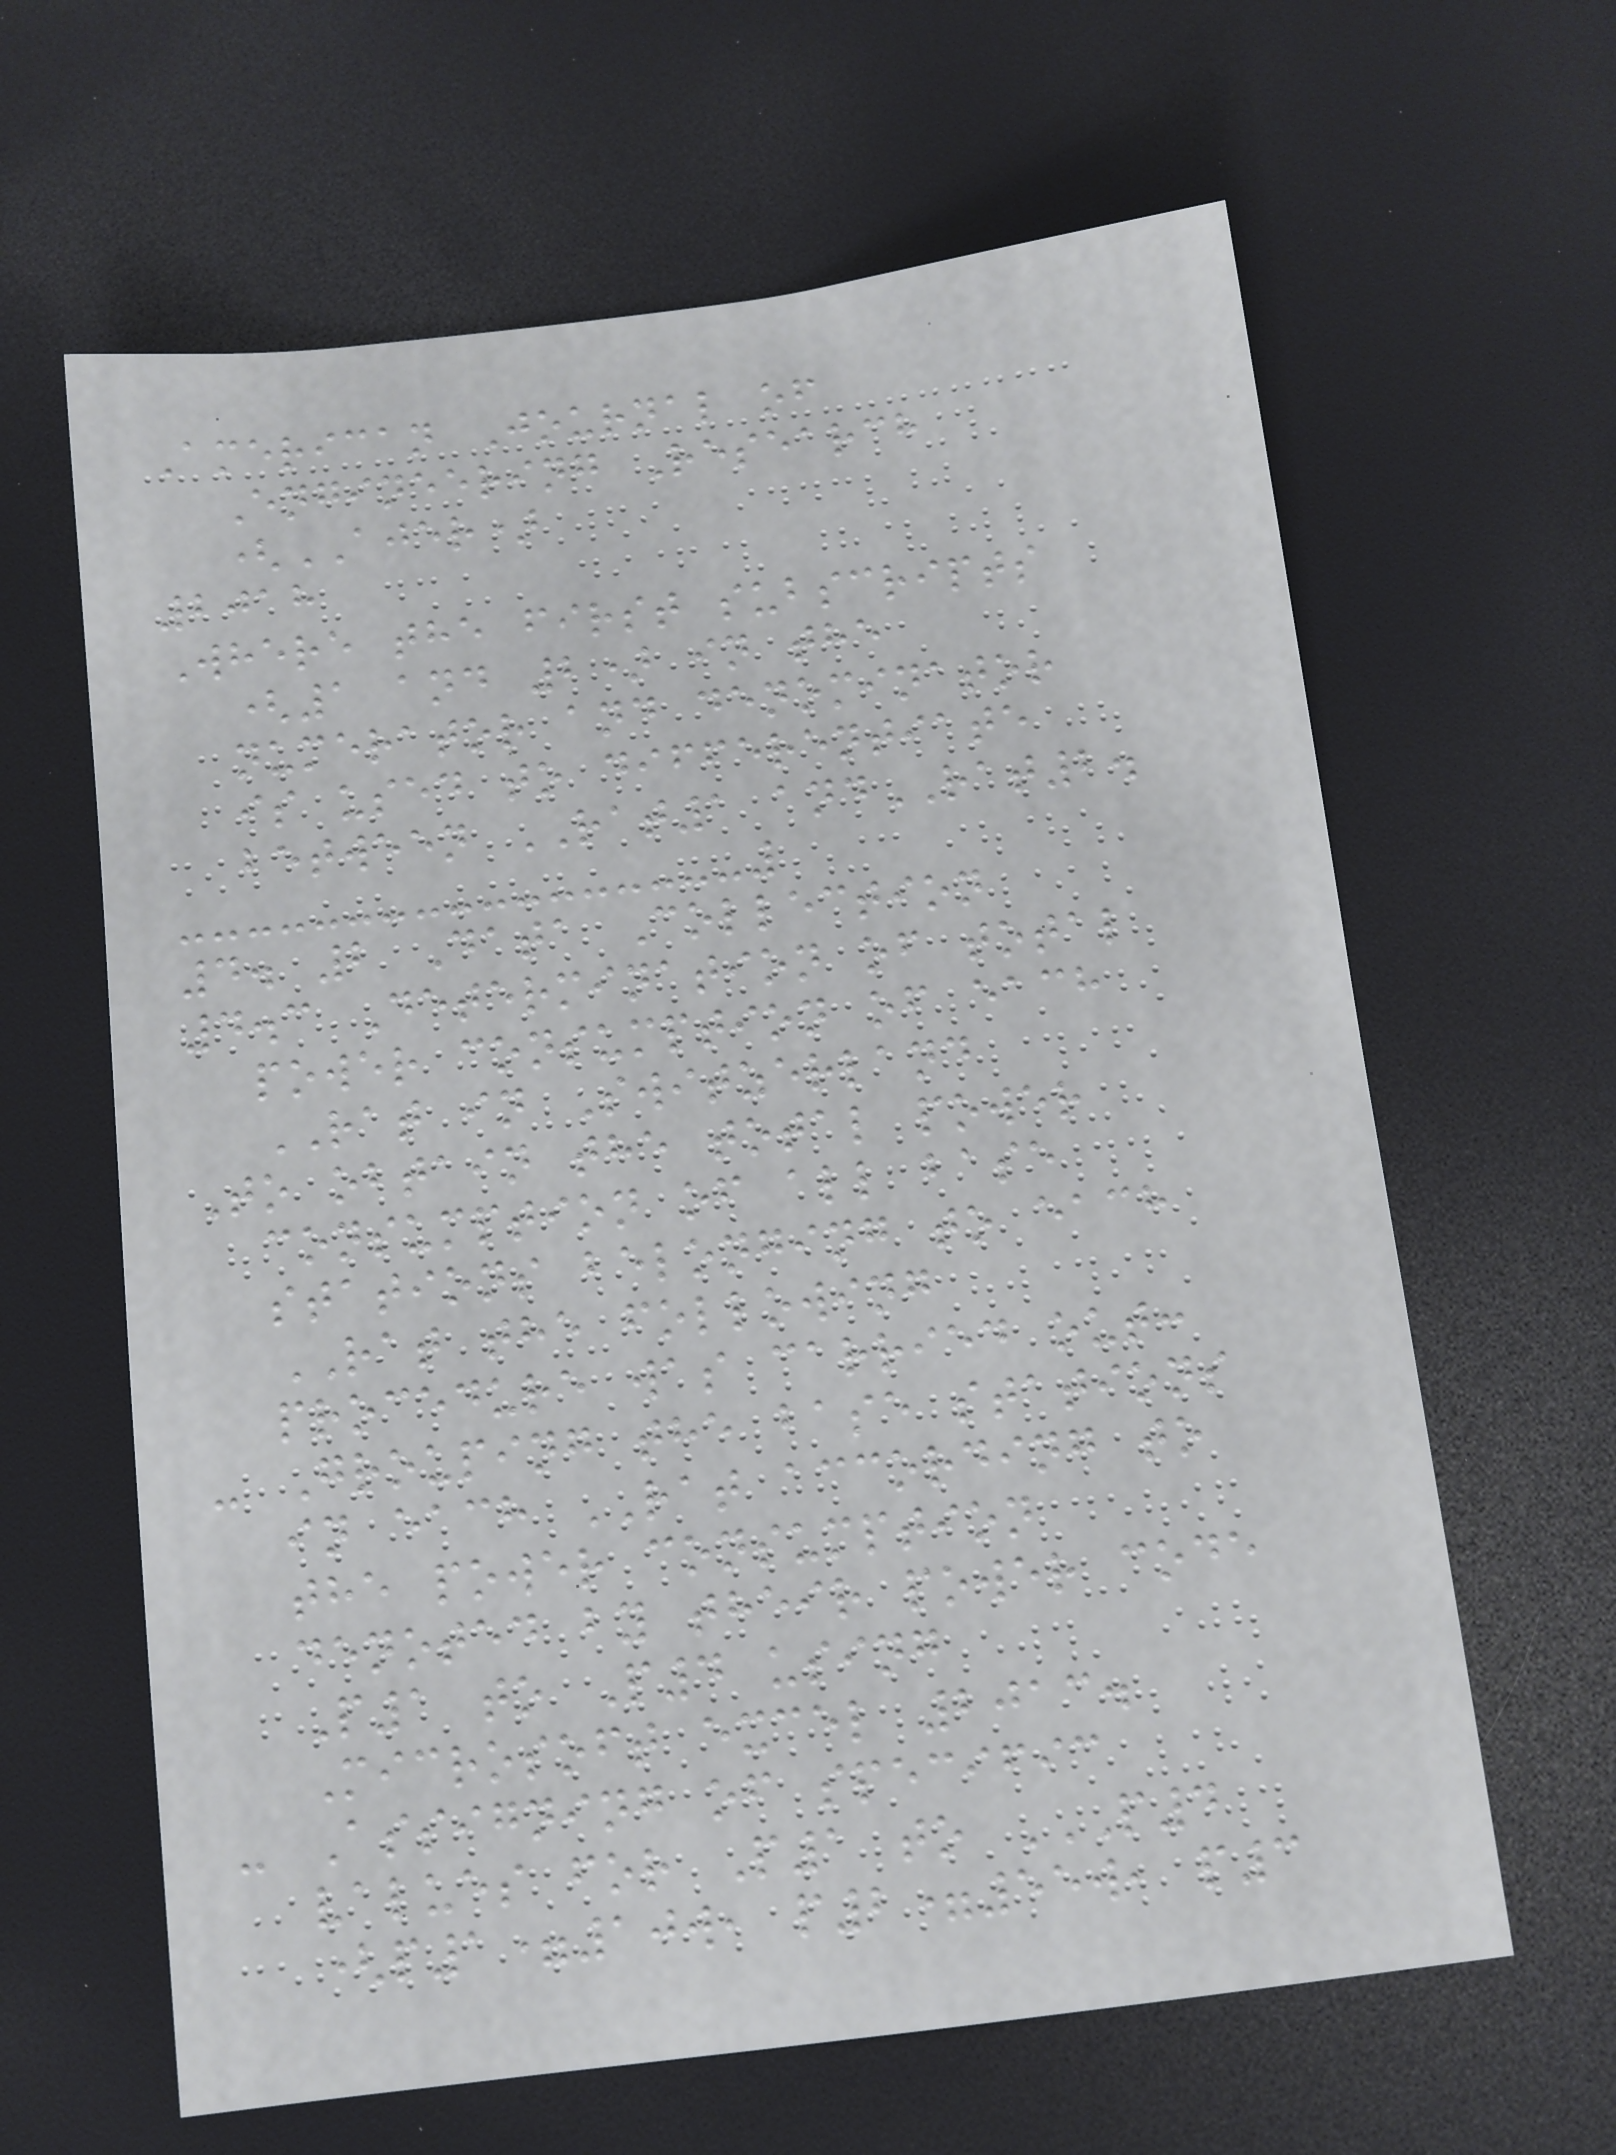American Journal of
Engineering Research
(AJER)
2018
Where the first subscripts
(1 and 2) in the
numerator and denominator
is used to differentiate
between RAT1 andRAT2.
4. 2 Data Collection
4.3 Determination of total
power consumption of each
RAT in Switzerland
To obtain the total power
consumption of all base
stations belonging to each
RAT the following
procedure was carried out:
- Grouping the base stations
in each RAT according to
the power consumption
denoted by their power code
P1 to P4 using
Microsoft excel 2013.
- Assigning of specific
values for P1 to P4
(P1=10W, P2=55W, P3
